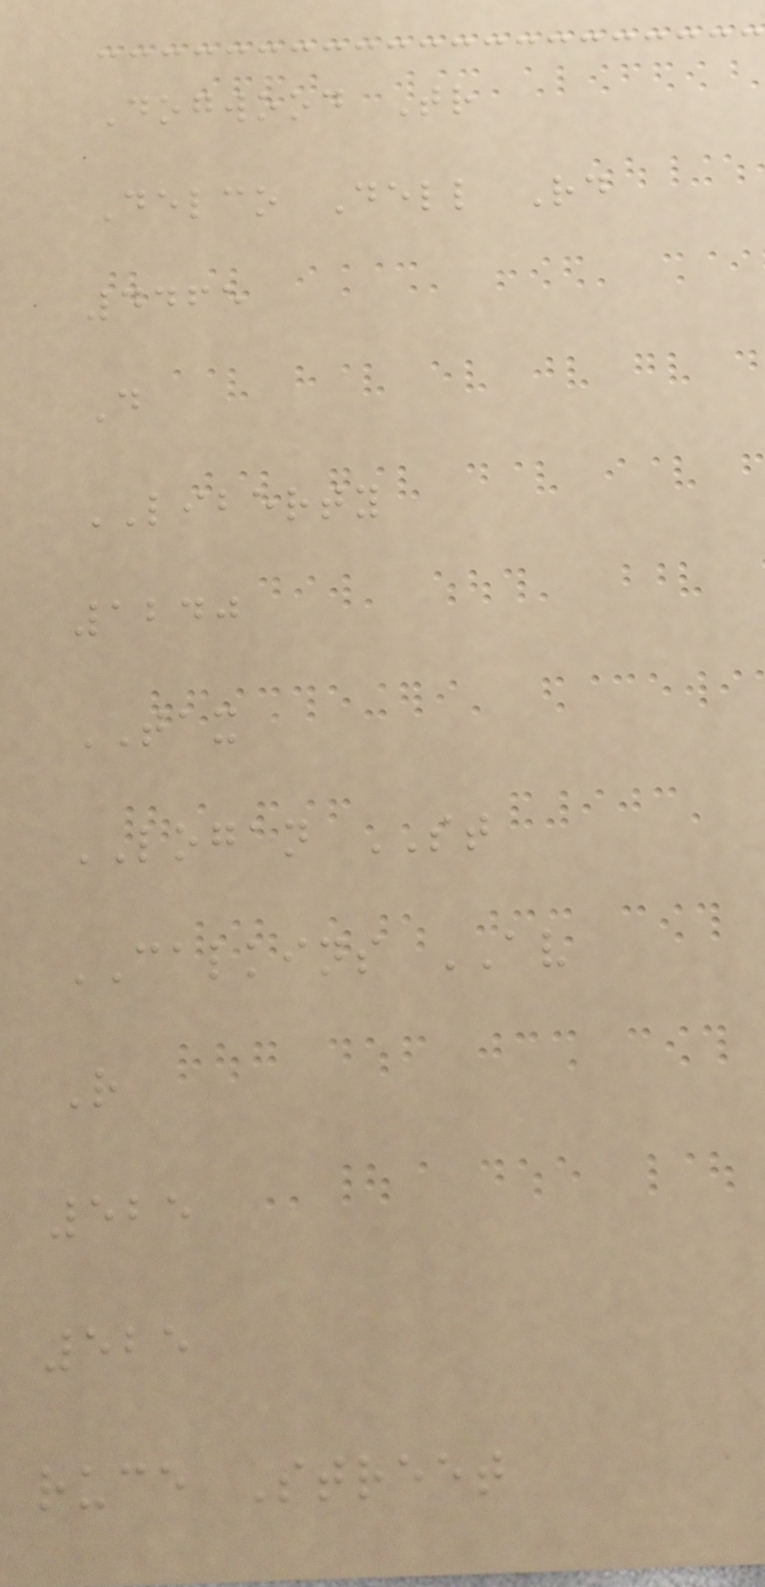Dogwood Tr
Delco Dell Rd
4465
D
LIBERTY
1240
TAX
LOGAN ST
CALKINS AV
R
525
525
ruce Street
